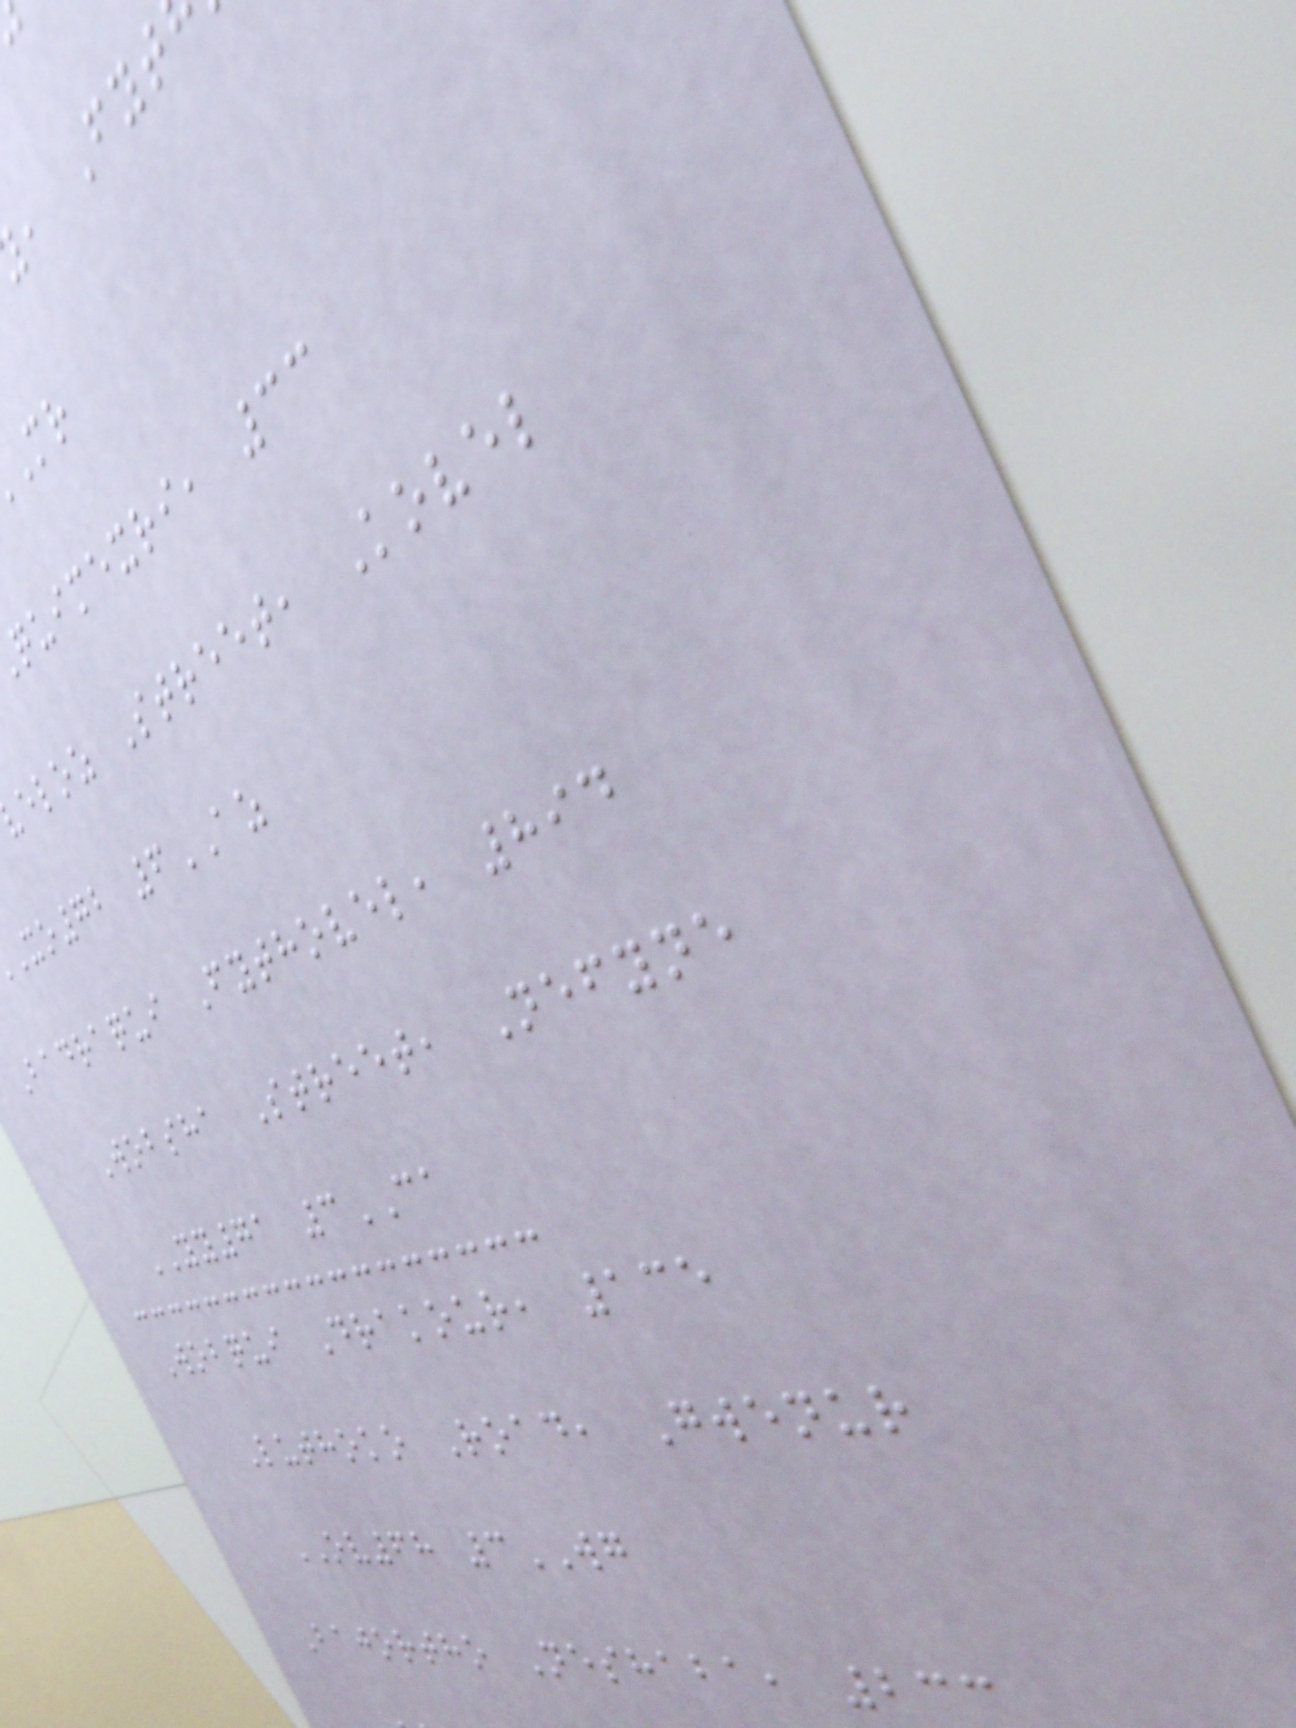quimexri, 33
eloz Street, Kovel
xo72 6AZ
Badraqui Fythovel, 894
Wobsha Street, Nefyne
YY71 3CA
Wobqui Drakour, 135
Luthoko Road, Gwenur
OV68 3WG
Bajortho Neshaba, 233
